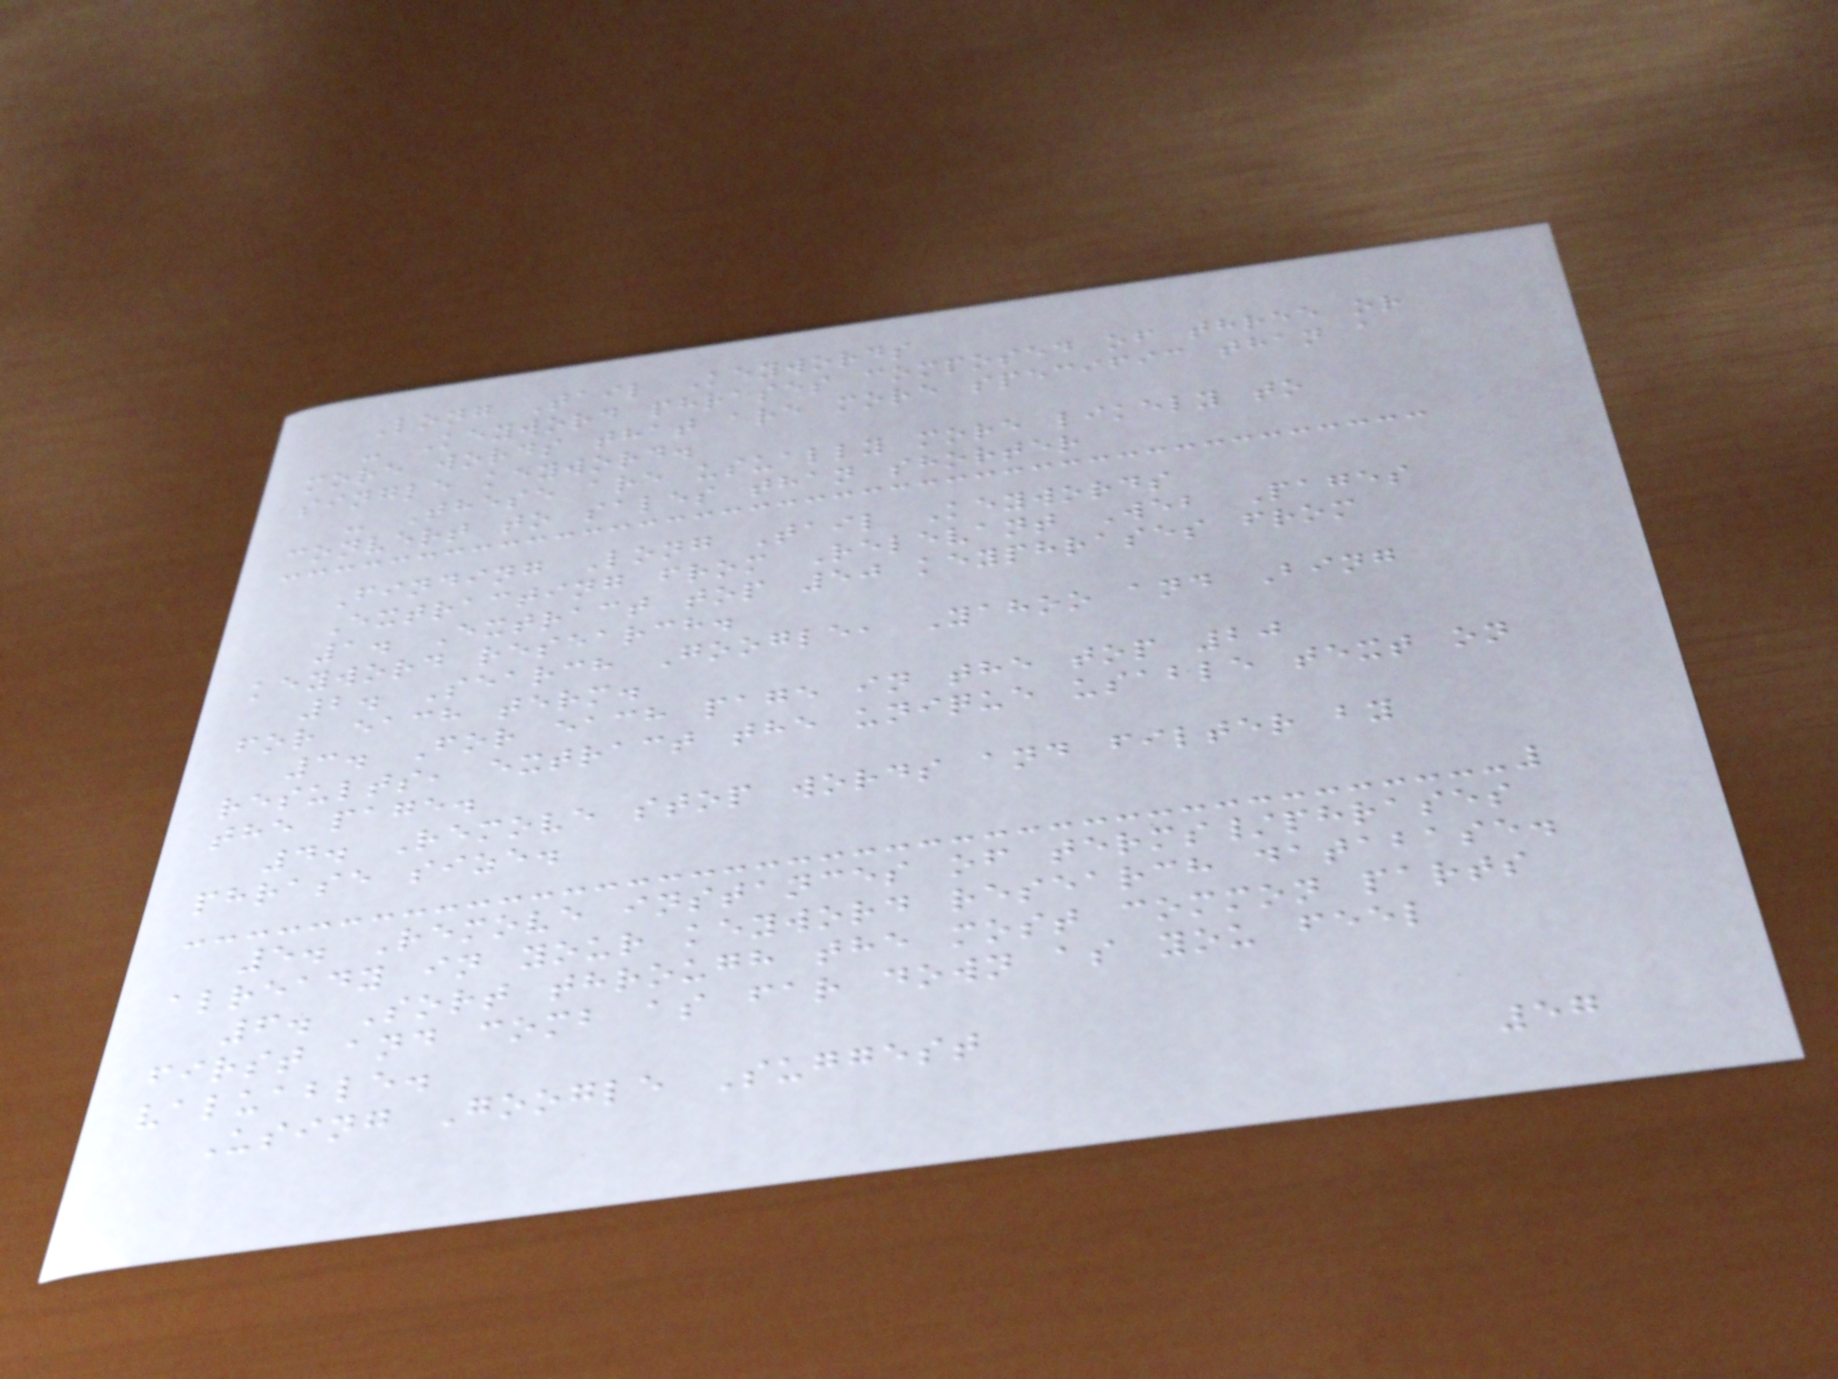Long Tail Keywords
- Keyword phrases composed of three or
more words that are more specific than a
single keyword.
- These are usually more likely to
convert to sales than shorter
Finding Long Tail Keywords
Extracting from Relevant Web Pages
1. Extract top 50 keyphrases from
keyword research.
2. Search Google, Yahoo and Bing
for each term.
3. For each page in the top 20
results, extract the unique usable text on
the page.
4. Remove stop words and filter by
phrase size.
5. Remove instances of terms/phrases
already in your keyword research database.
6. Sort through the most common parts
first and comb as far down as you feel
valuable.
Using Google Suggest
57
